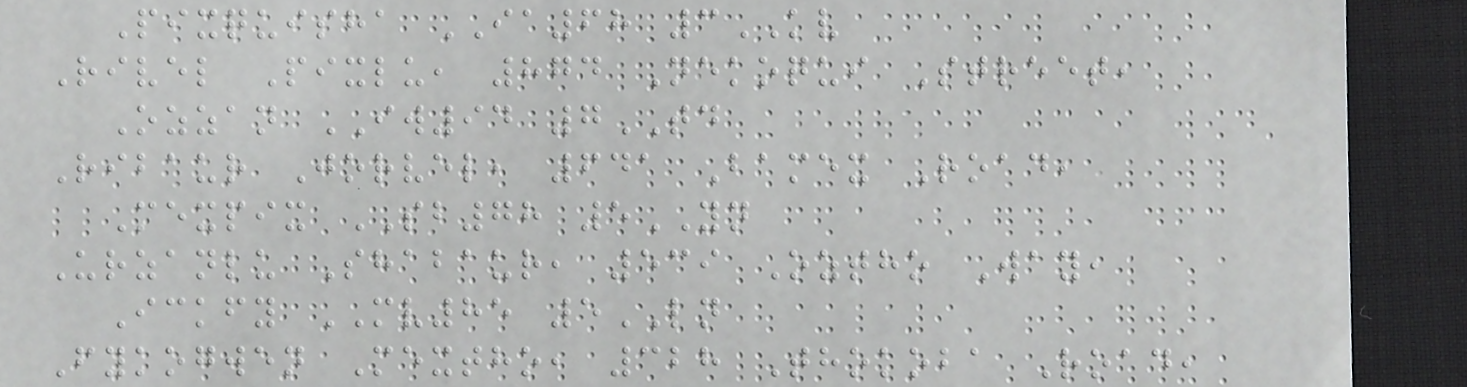Pixquisha IA68 3KV
Rivel Pixlu, 874 Nekoqui Street,
Ozzan IW94 7TD
Ribaur Jorvel, 641 Bamex Road,
Mexpix SB78 5YN
Urzanlu Shabaur, 539 Oztho Way,
Ickfy MV85 5LN
Fykogwen Mextho, 328 Thokoba Road,
